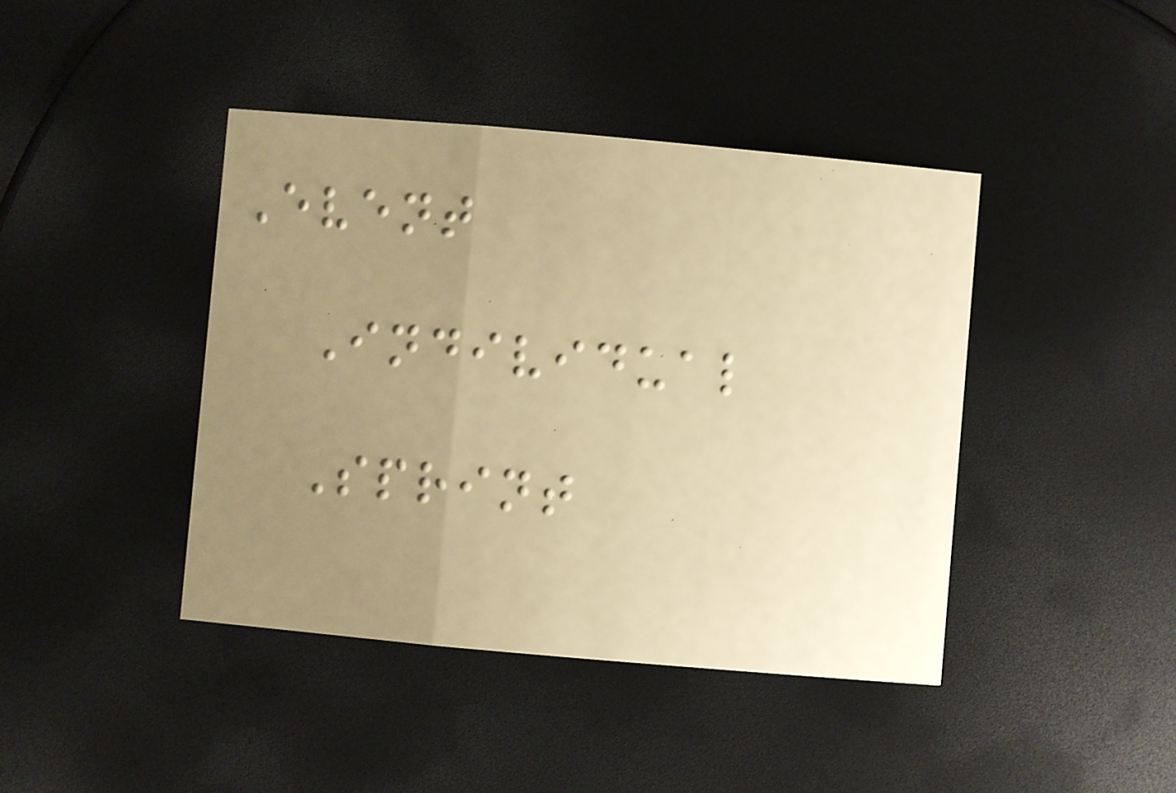Event
Individual
Sprint
